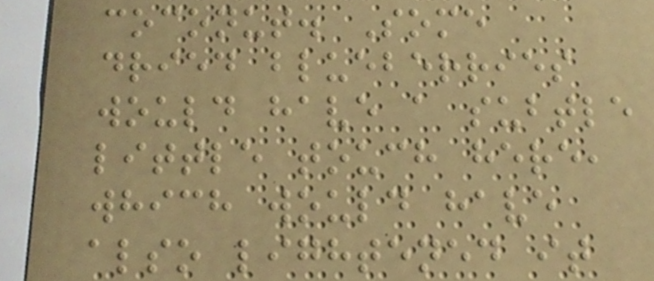coconut. Some
dried blueberries
would have a subtle
little touch here,
which would have
also lightened it
